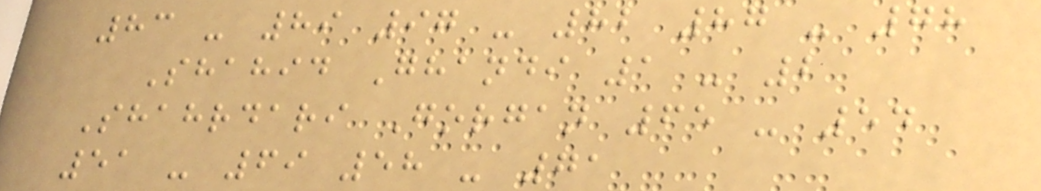83 - 89 97 - 82 87 - 78
Shahid Ghandi 1 - 2
Shahrdari Gorgan 65 - 54
51 - 69 58 - 71
